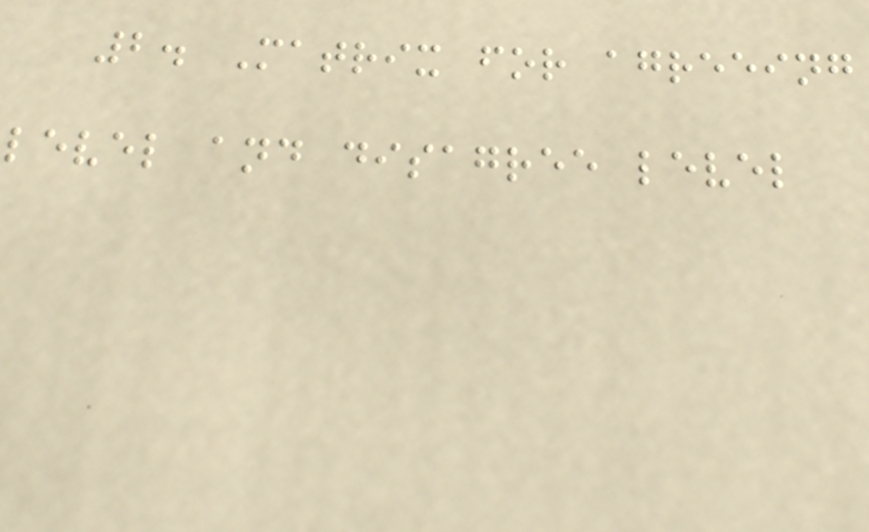2. Matrix for agreeing
level and disagree level
